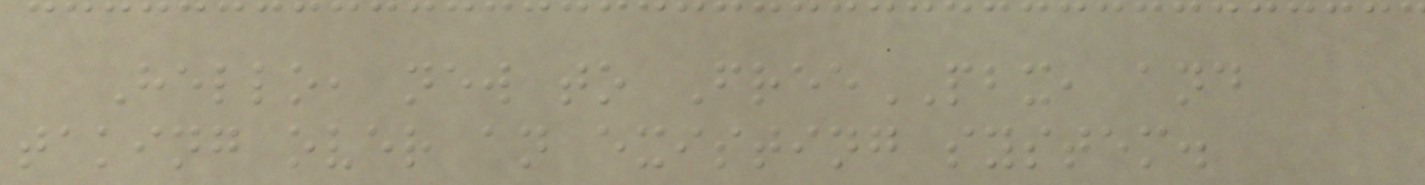Hello, new to FreePBX, and
taking over an existing system.
